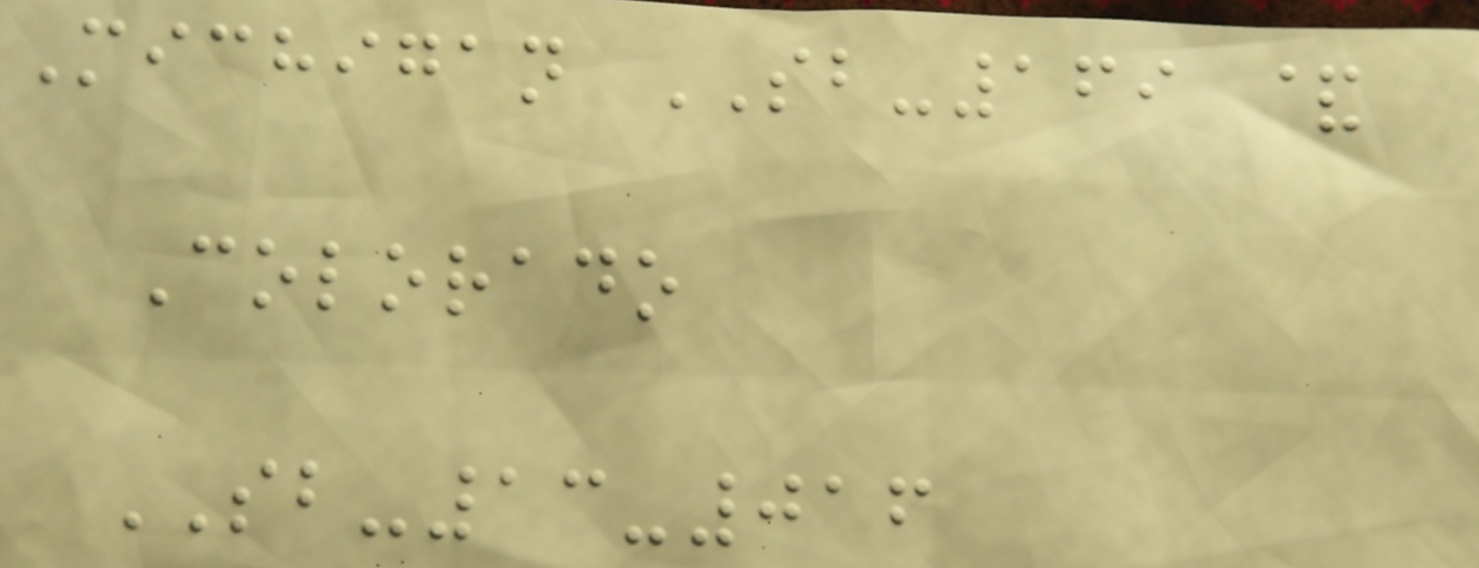Michigan SB-169 &
Colorado
SB-13-016
